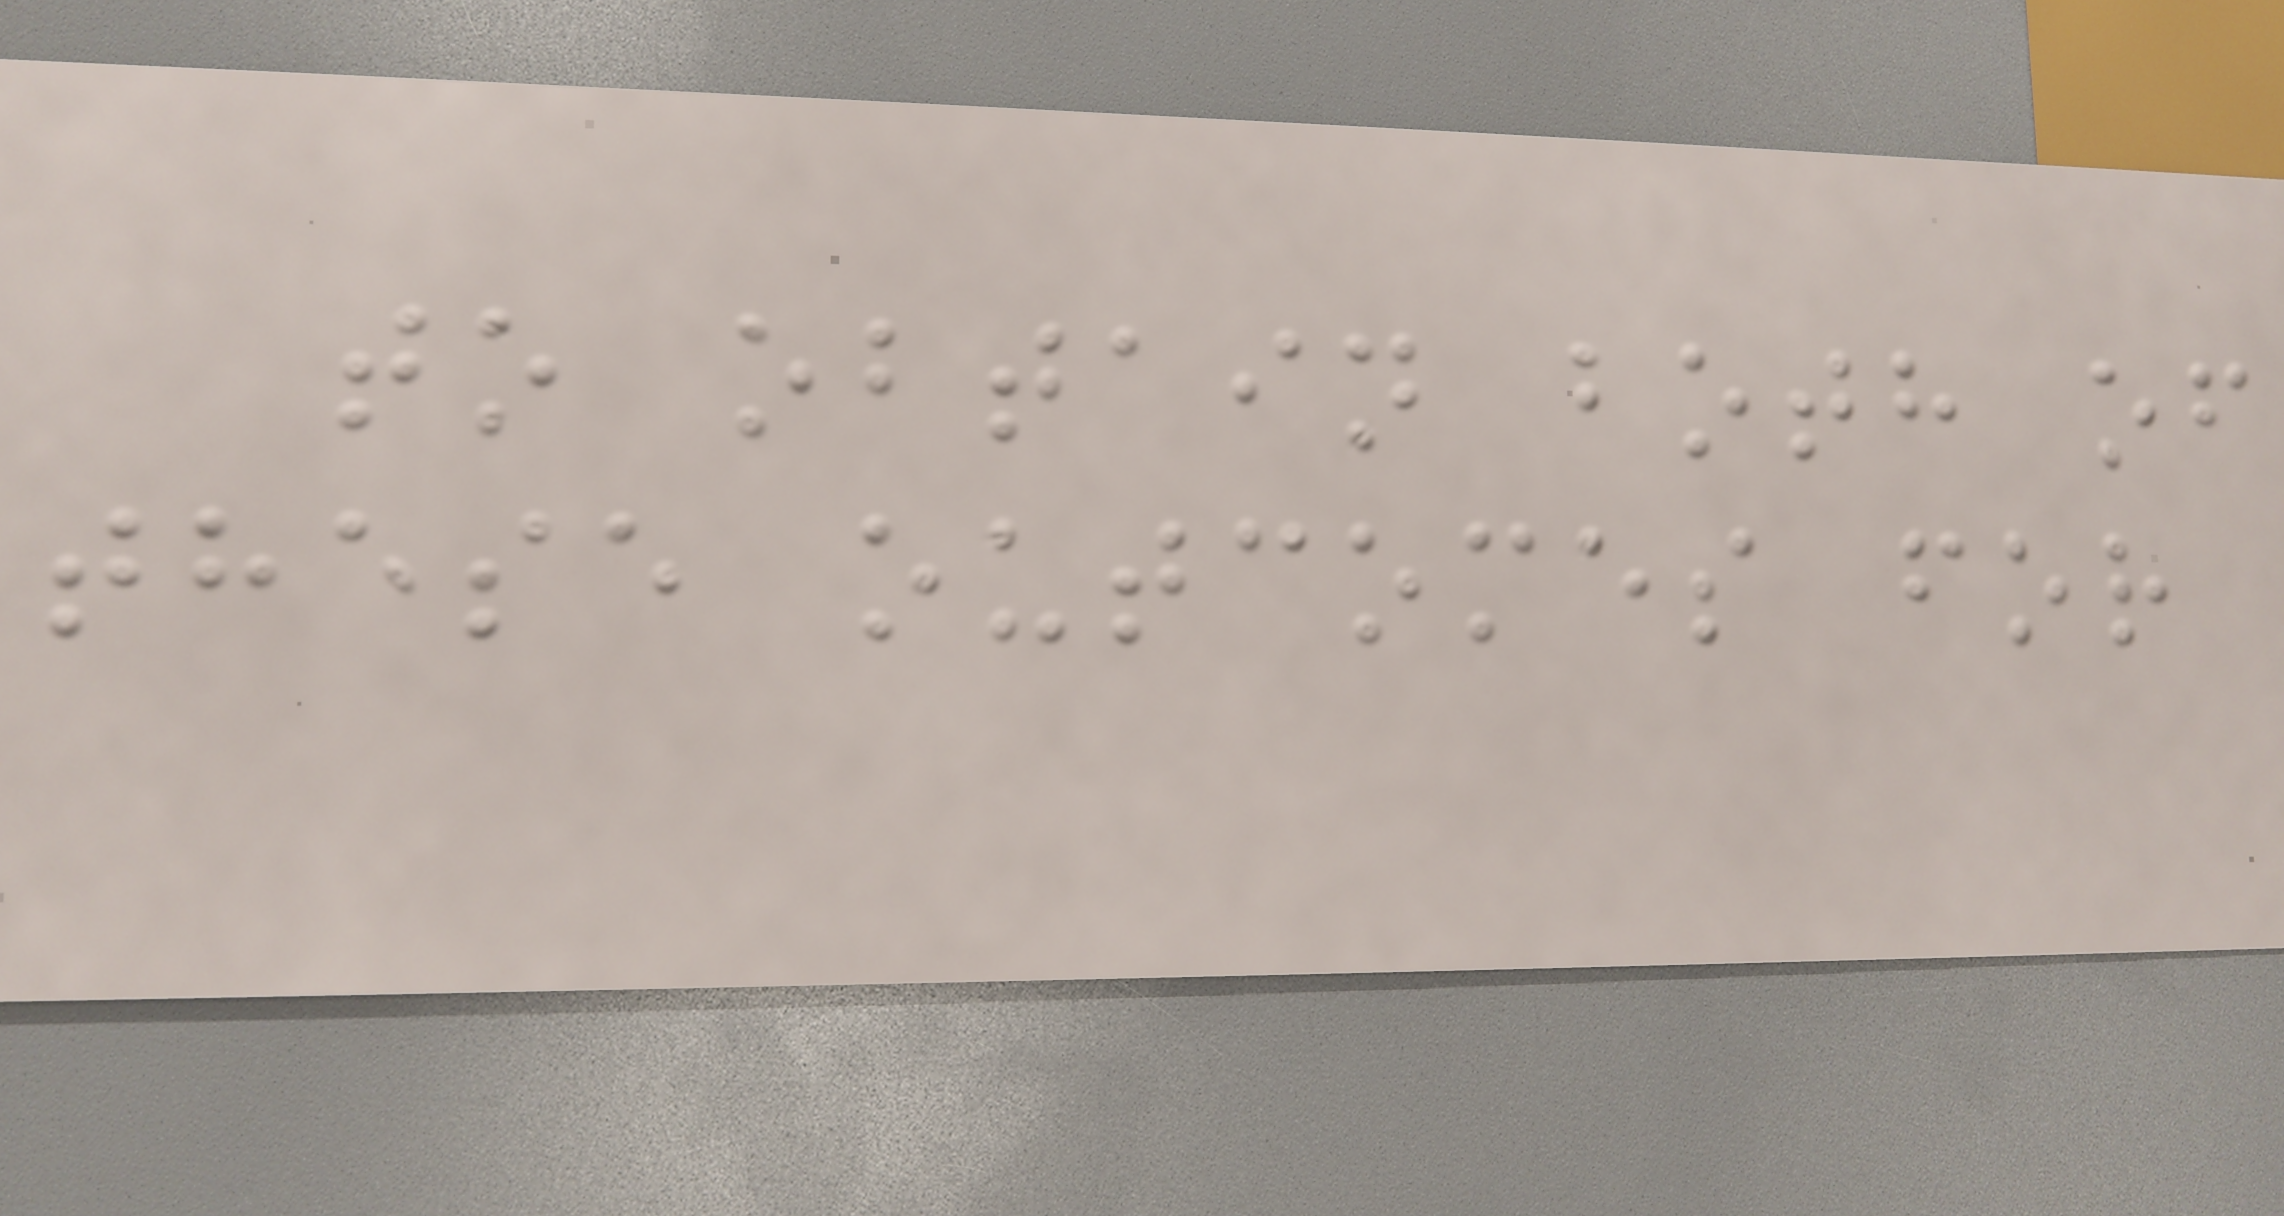to obtain both of
these outcomes for
